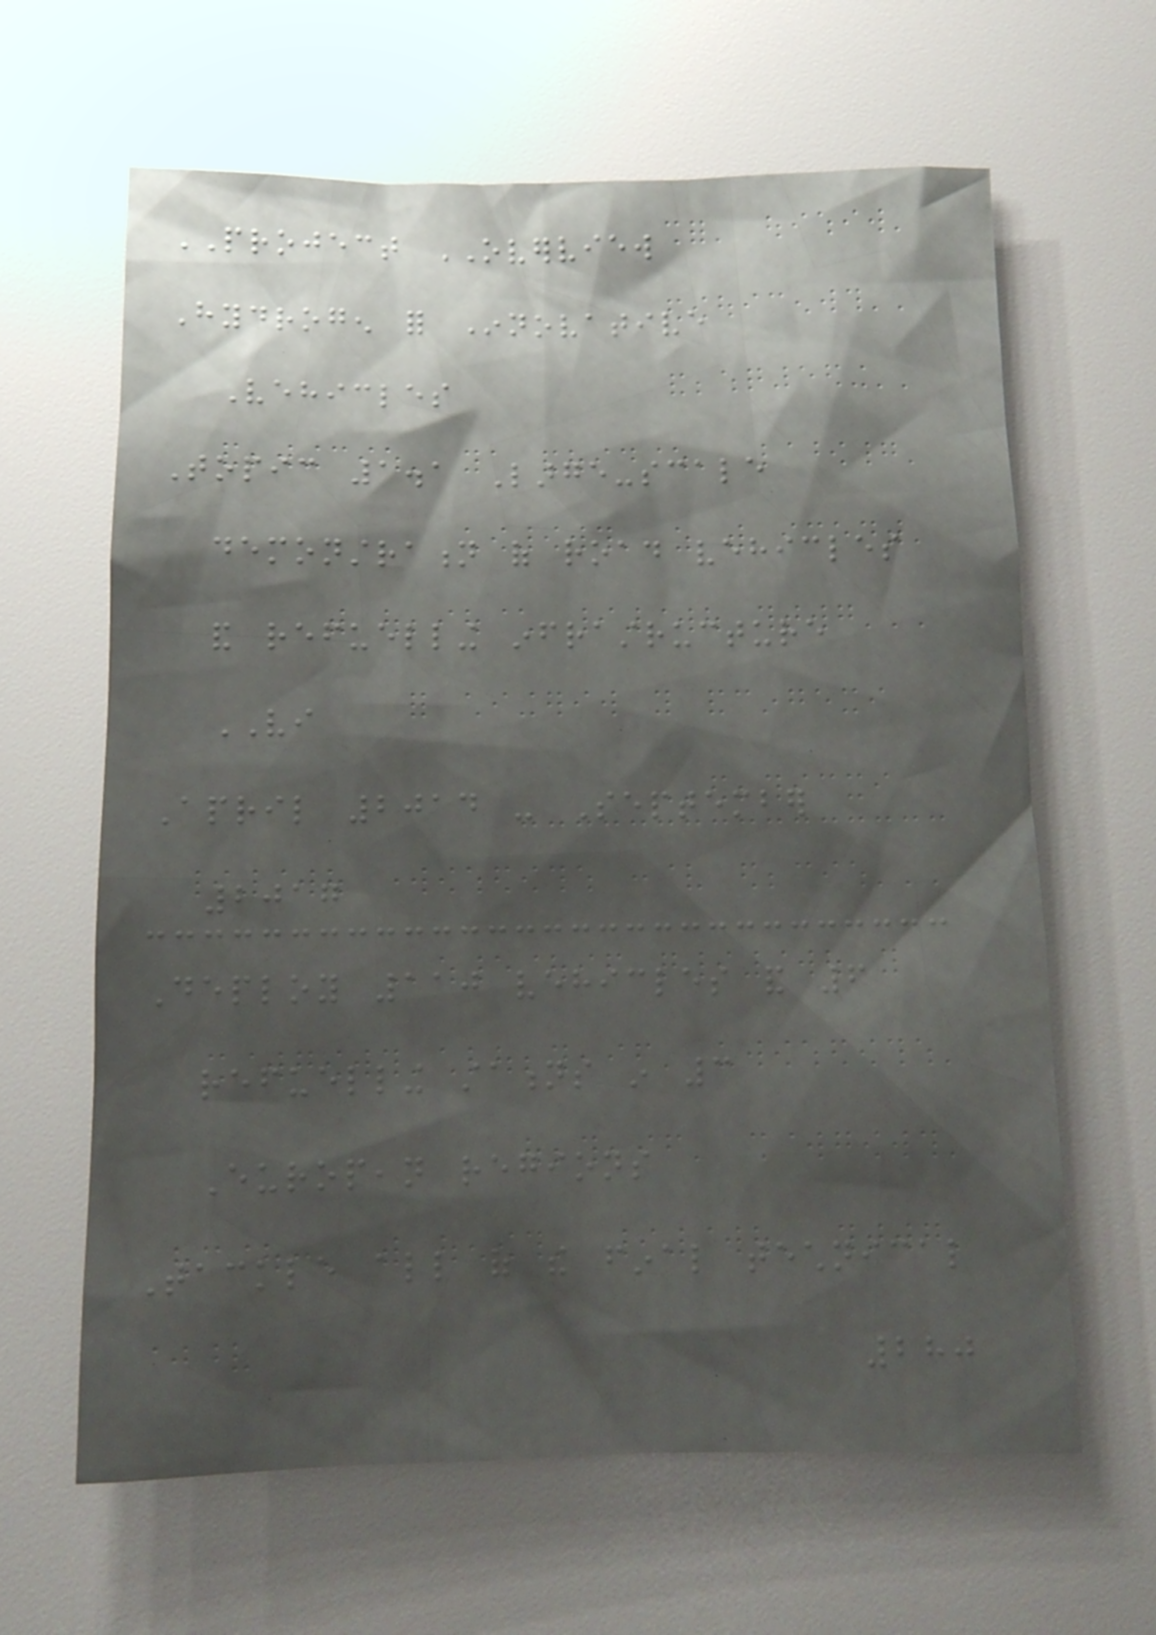PROJECT OVERVIEW
Hydrogen for Innovative
Vehicles
Topic 1.1 Large-scale
demonstration of road vehicles
and refuelling infrastructure
VI
April 2014 - September
2017
Deploy 110 vehicles and 6
refuelling stations in 3
European regions
Tackle all of the final technical
280
